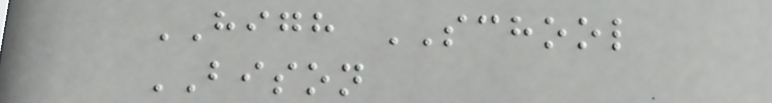HIGH SCHOOL
BISON
